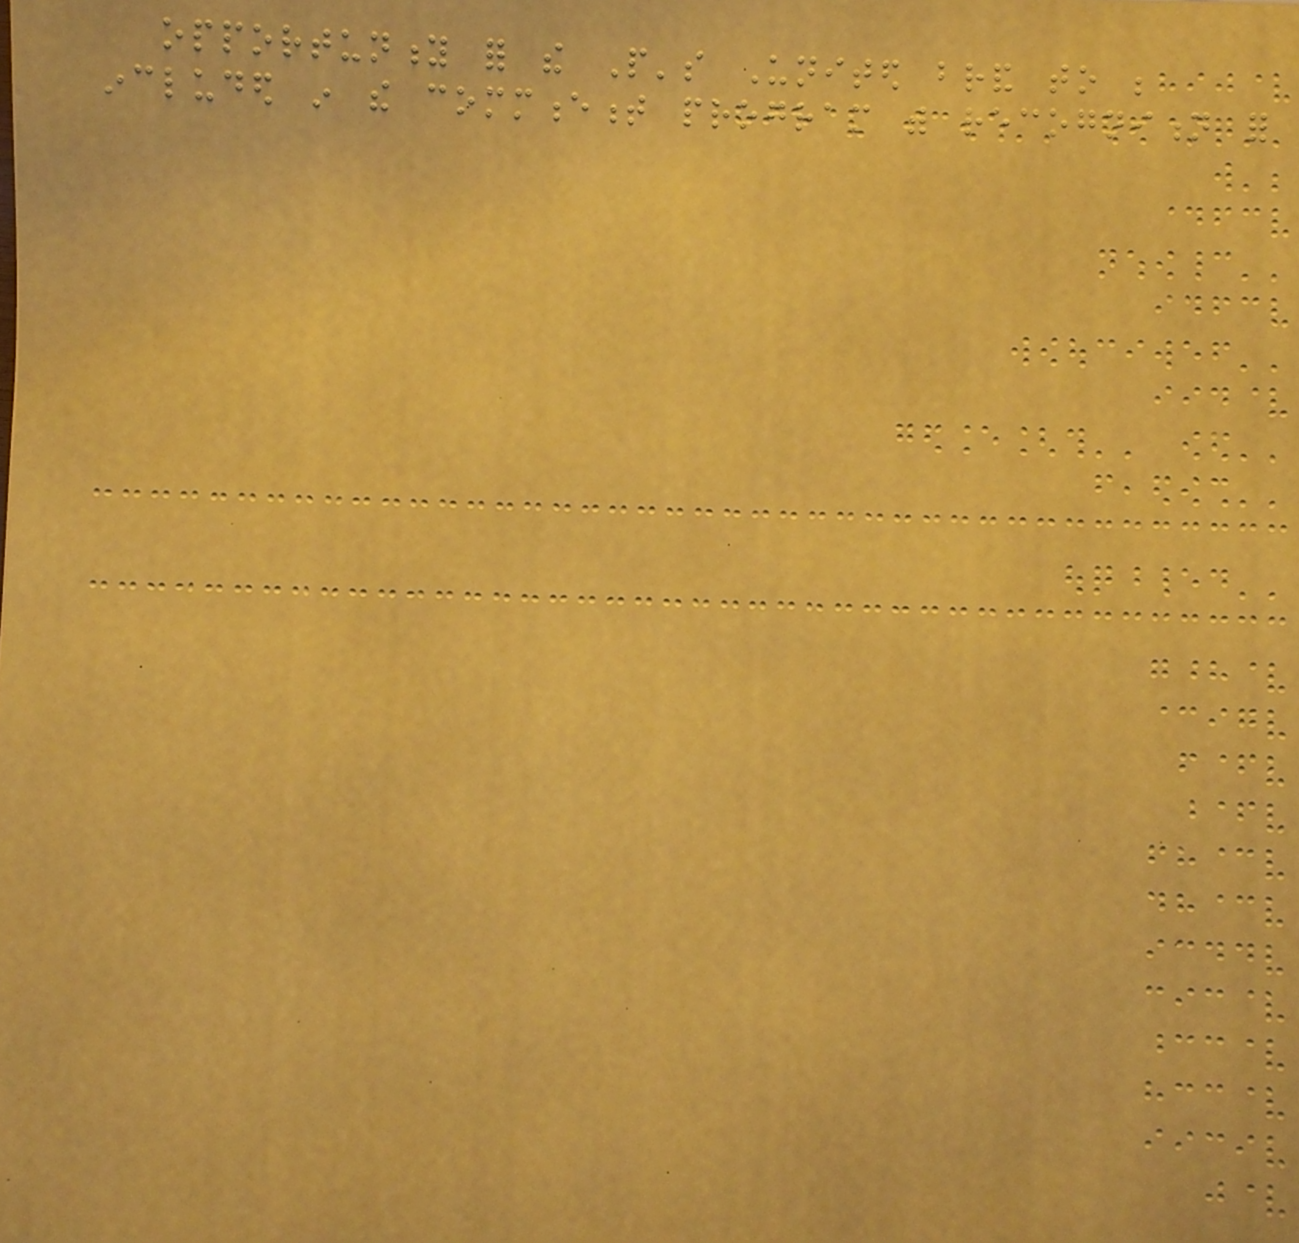opportunity for the People's United brand to be
included in the commencement program with recognition for
